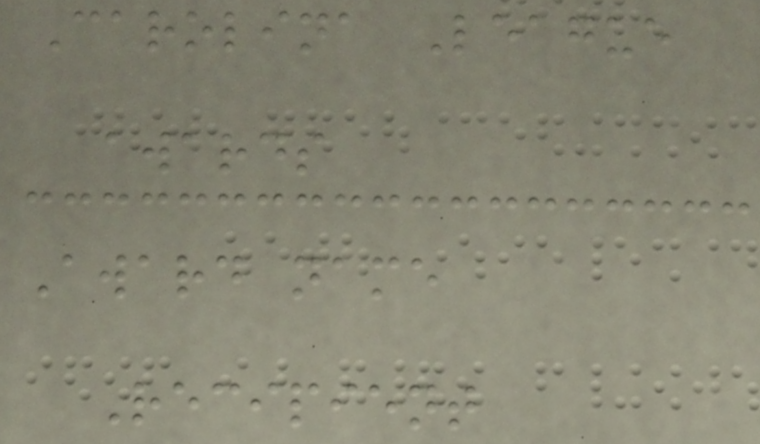Carolina League
awards
Award name
Recipient
